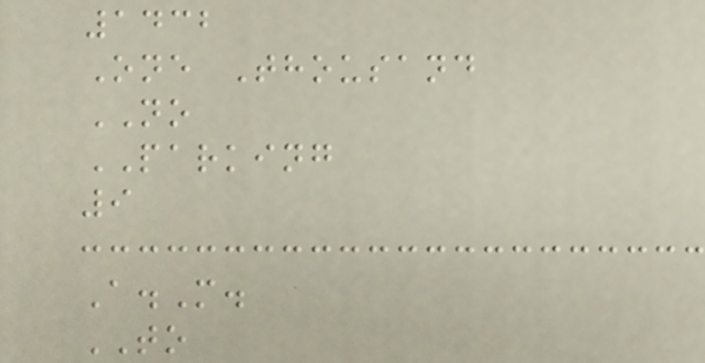1432
One Thousand
NO
PARKING
9
A.M.
TO
